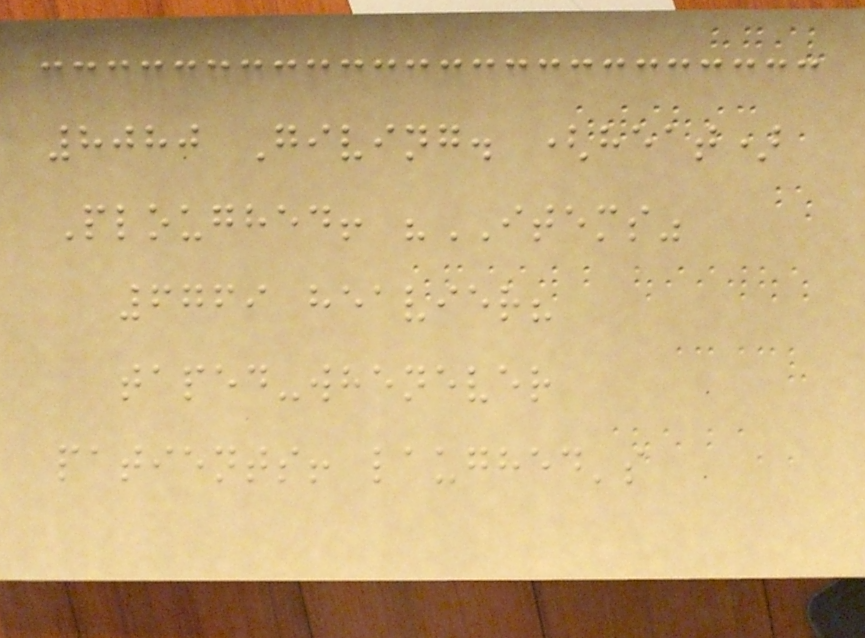8080 Giving. (heat)
Ploughed! "ITEMS"
6769 heavier?
taped-whenever
patients! laughed's
